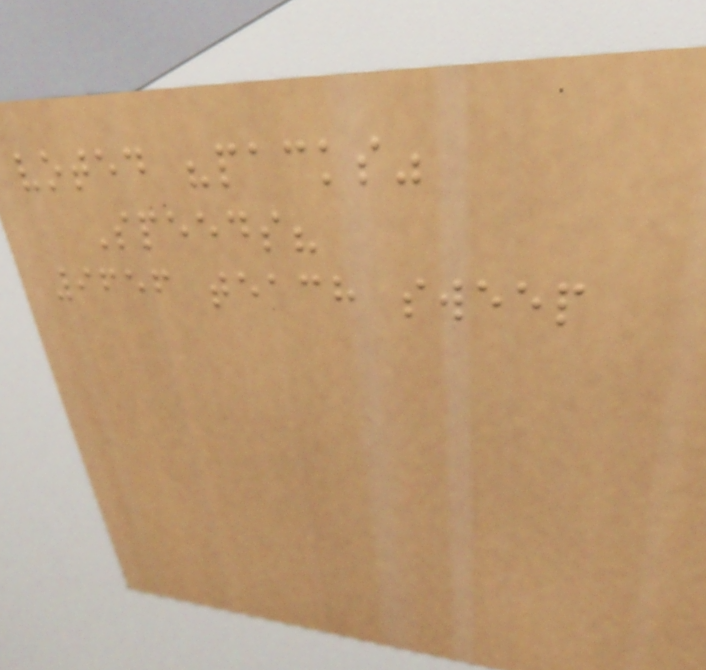voted "packs"
Speeds?
9656 teach sweep
